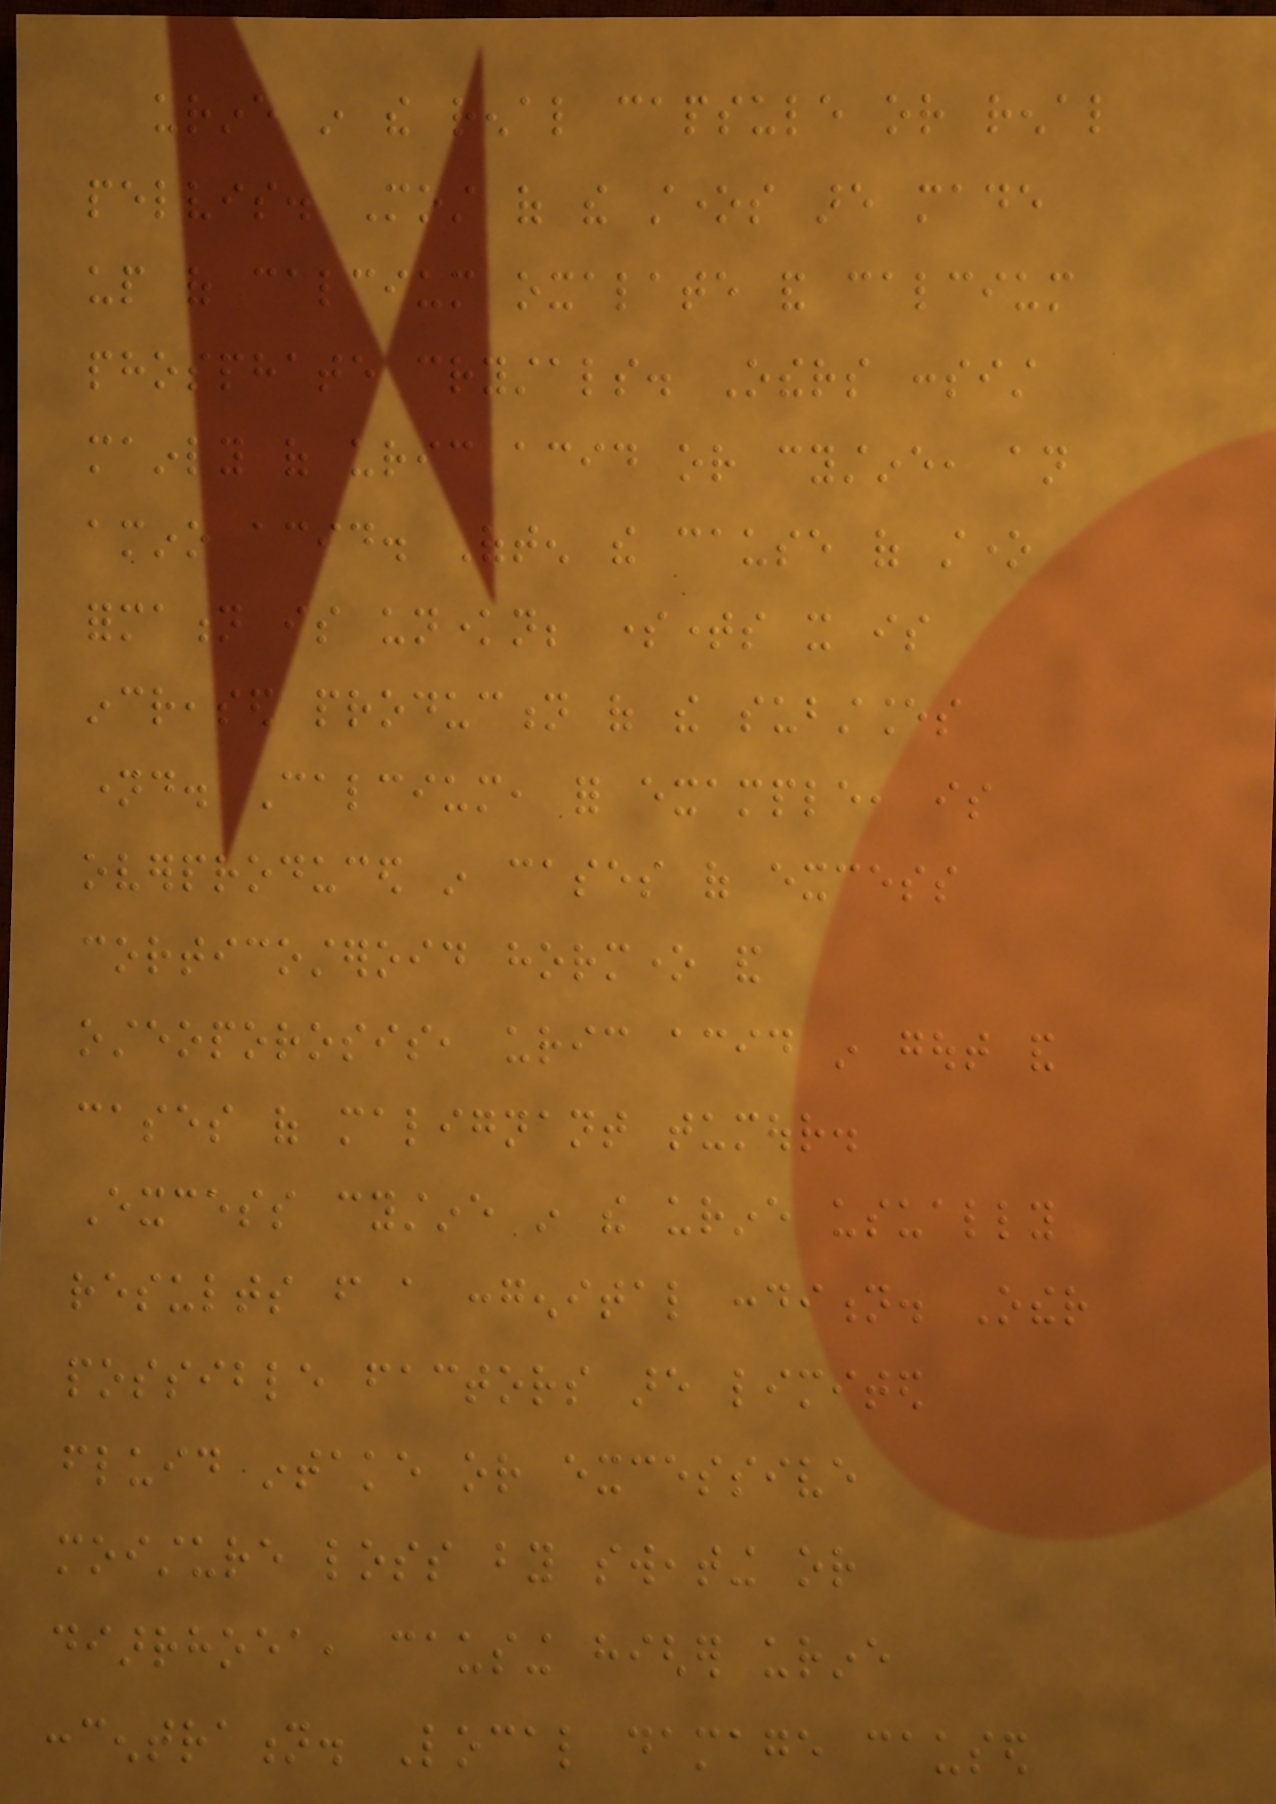urine in the renal capsule or renal
pelvis. Most of the stones are made
up of calcium oxalate and calcium
phosphate crystals. Others consist
mainly of uric acid or cystine, an
amino acid. Often the cause of stone
formation is unknown; sometimes it is
increased production of the substances
named. Calcium, for example, is
overproduced in cases of excess
corticosteroid hormone and
osteoporosis, uric acid in gout and
cases of malignant tumour.
Excess cystine in the urine usually
results from a congenital condition. Other
possible factors are limited
fluid intake or excessive
moisture loss by sweating or
diarrhoea, causing higher urine
concentration. Local damage caused
